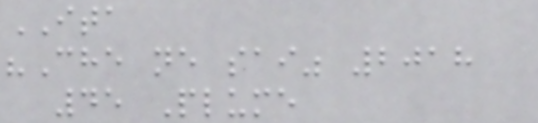ITA
"Che ne sai" 2018
45 Plume
